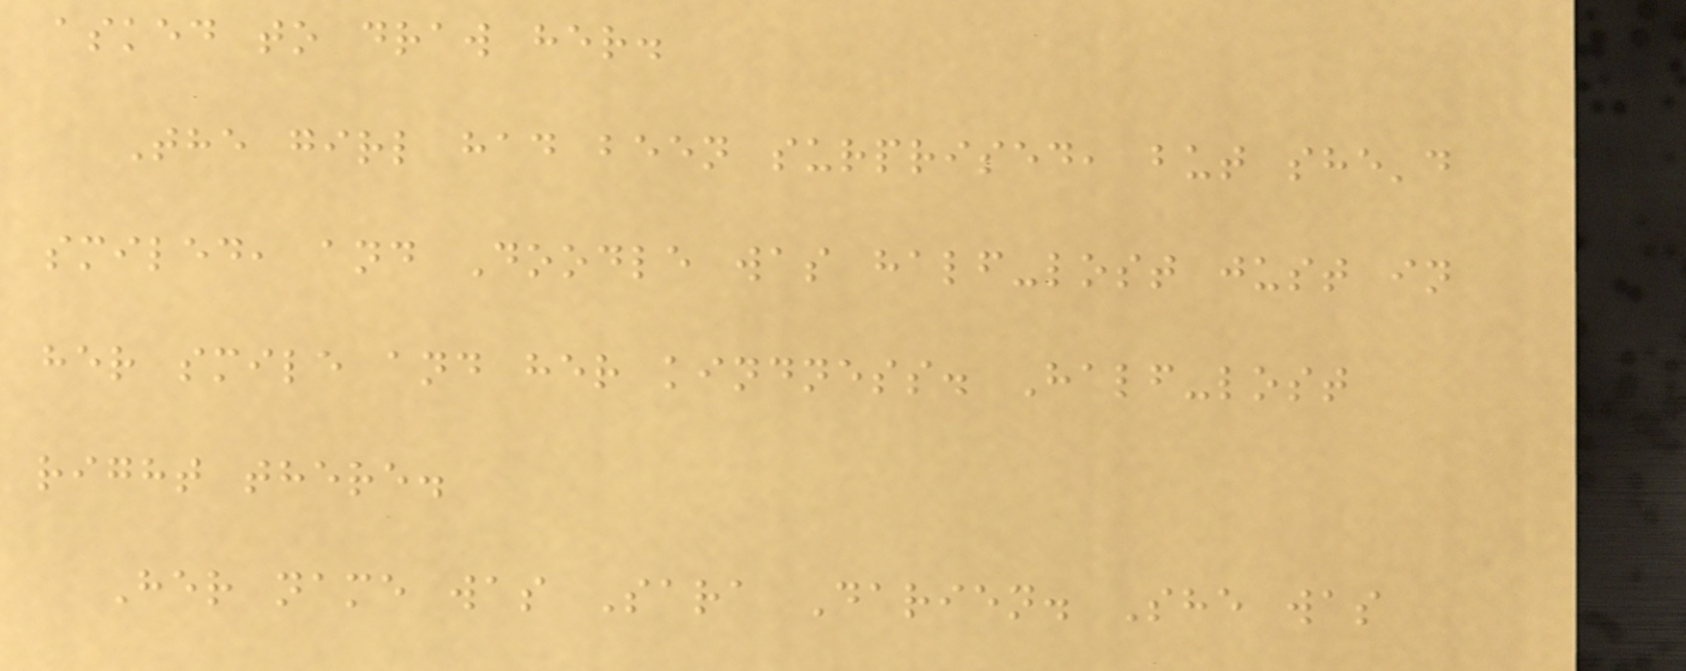asked to draw her.
The girl had been surprised, but she'd
smiled, and Doodle was half-lost just in
her smile and her kindness. Half-lost
right there.
Her name was Sara Darien. She was
